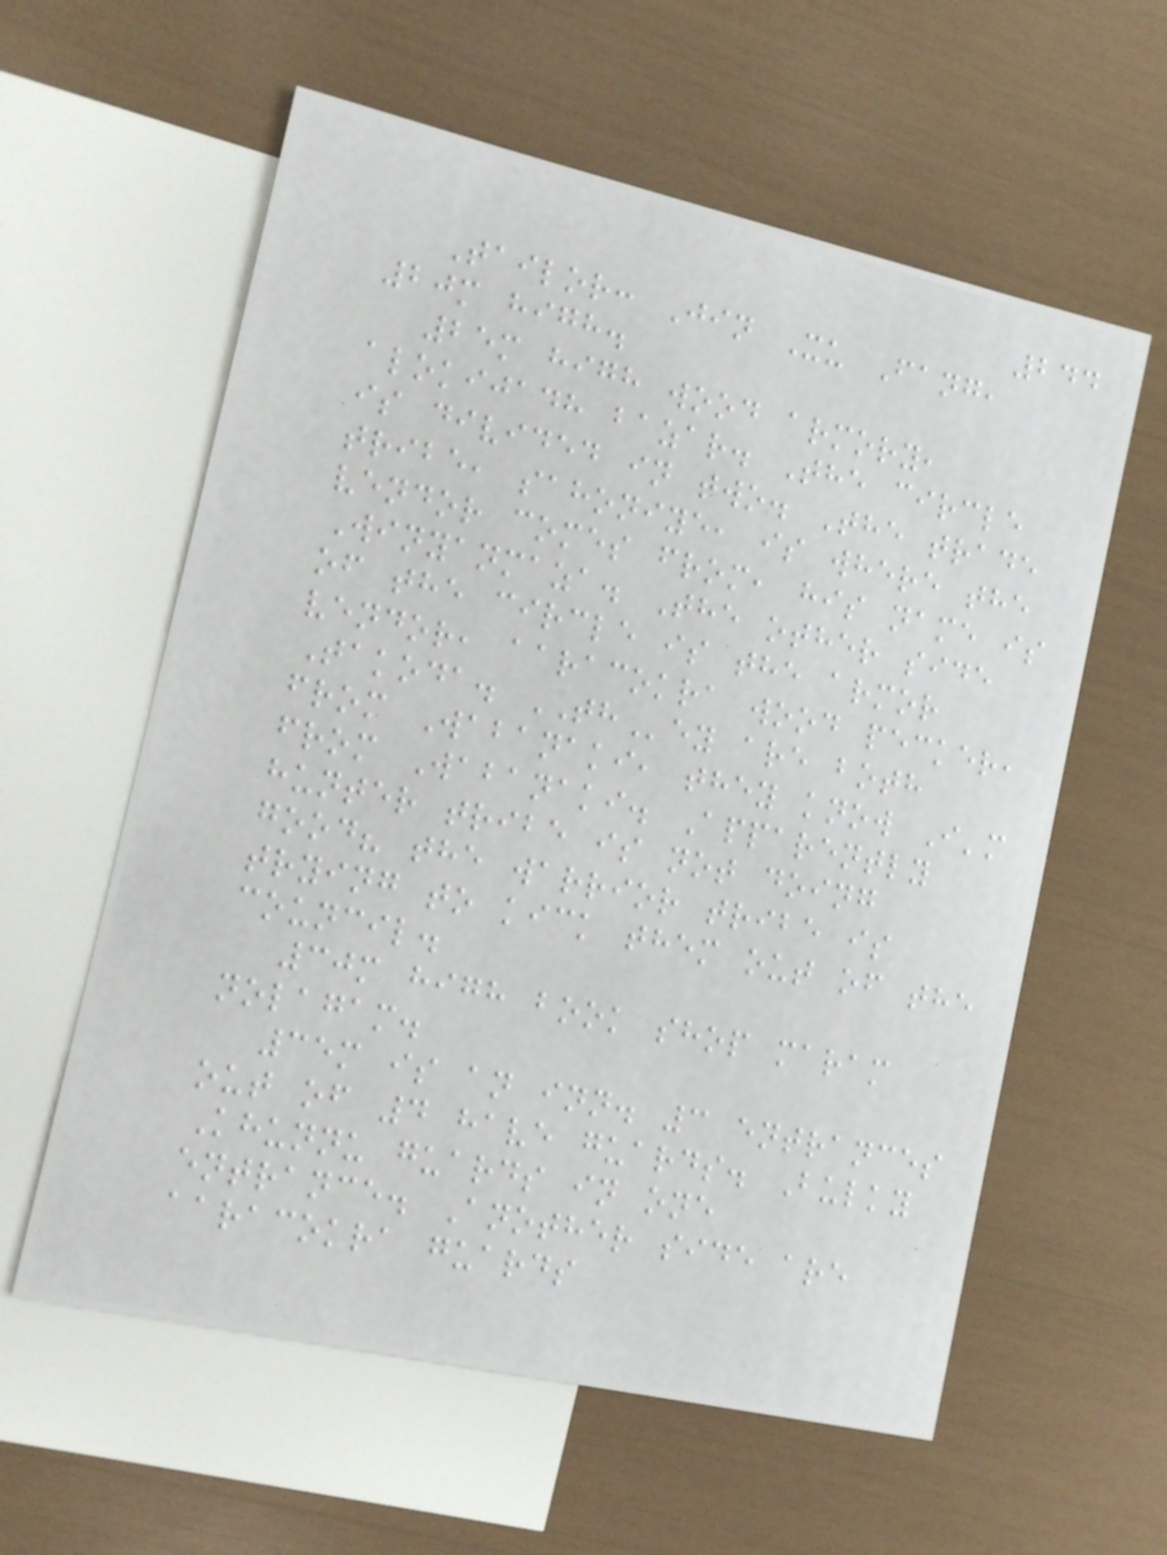244
Tailor: Jin Xu Fang,
20m high.
25m high wood armory,
alokijadh bazar. The circle
is divided in two. The trade
tribe, sahoniye, is where the
vendor comes from, his name is
Winyanmaza. The other side
of the circle is the armor
vendor, aaracokra wood pecker,
Takoda. THey are both
from Wabanaki, they know I'm
from Wabanaki. Apparently
hunter tribe is not doing
good? the warrior tribe is
trying to kick them out of the
council.
30m high book shop maram
nolagam.
35m is an inn. 3 entrances
out of 4 have guards. Bulky
Khunnu guards in one
entrance. Another side are
aaracokra guards
